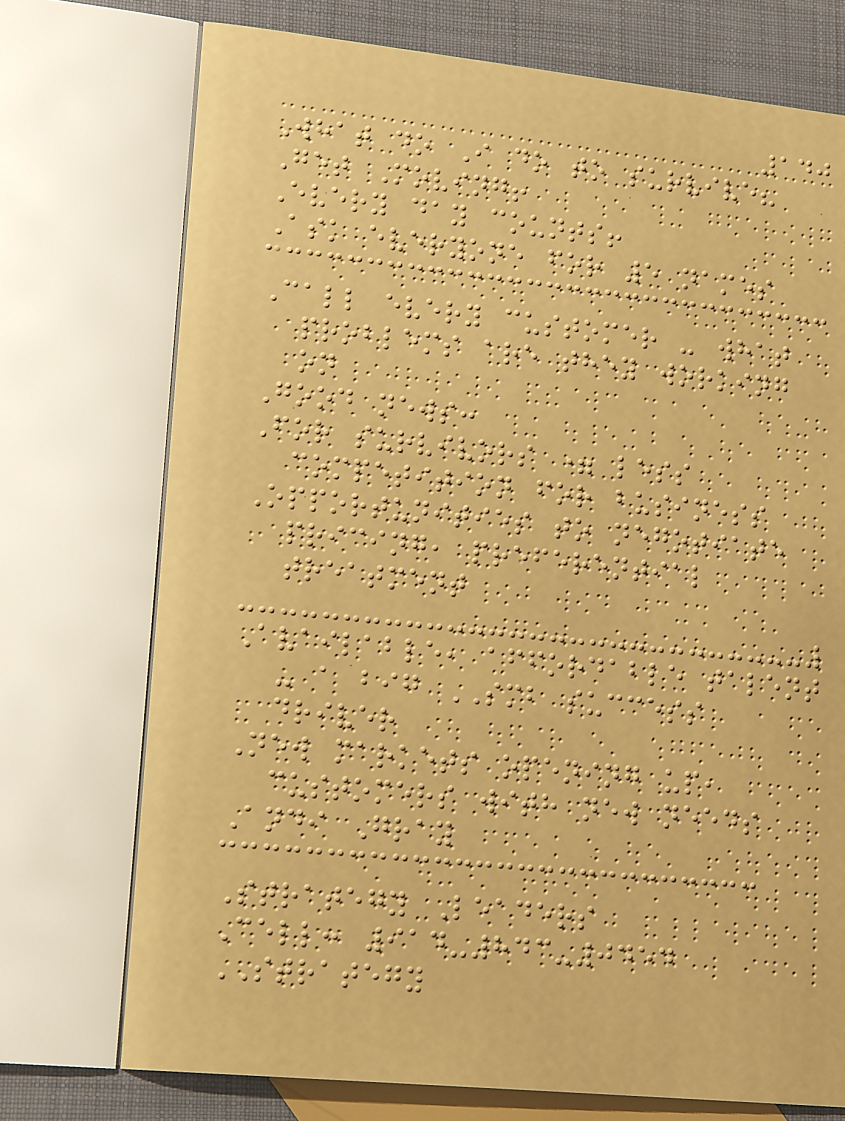140
What do I do to survive?
Get Moving!
Every day counts!
Ask everyone for 5 names
Call every customer - what
problems are they working
on
Good news:
For survivors = less
competition for business
Opportunities to negotiate
pricing, preferential
treatment
Available, affordable talent
- a big SMB success
driver
New markets opening up,
customers with new needs
Andi Gray
Strategy Leaders
Cell: 914-843-0454
STRATEGY
